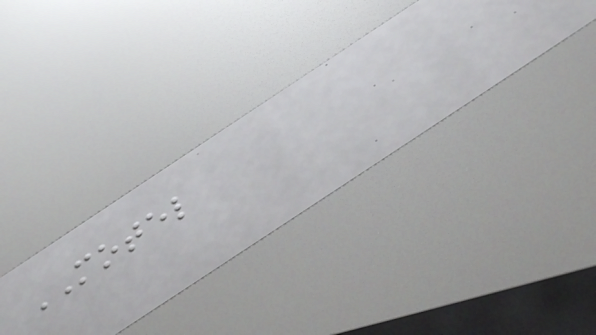MOTEL
